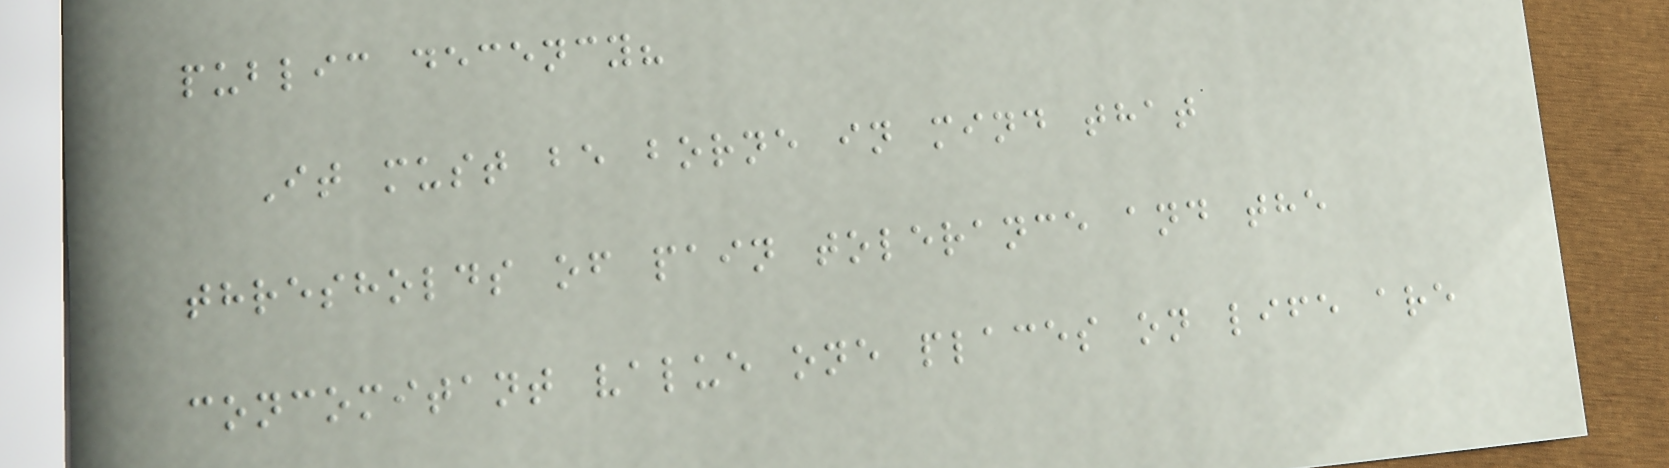public decency?
It must be borne in mind that
thresholds of pain tolerance and the
concomitant value one places on life are
